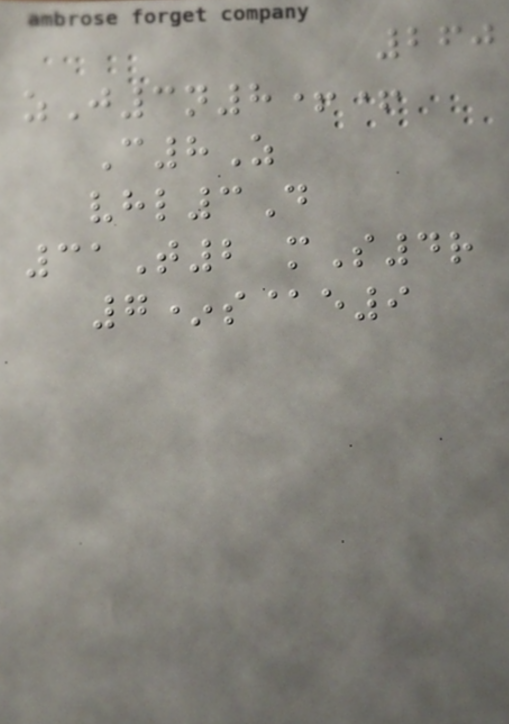260
zJ3n8++
C8Z
vhl3D
31T2 mS4r
7*s@e9
